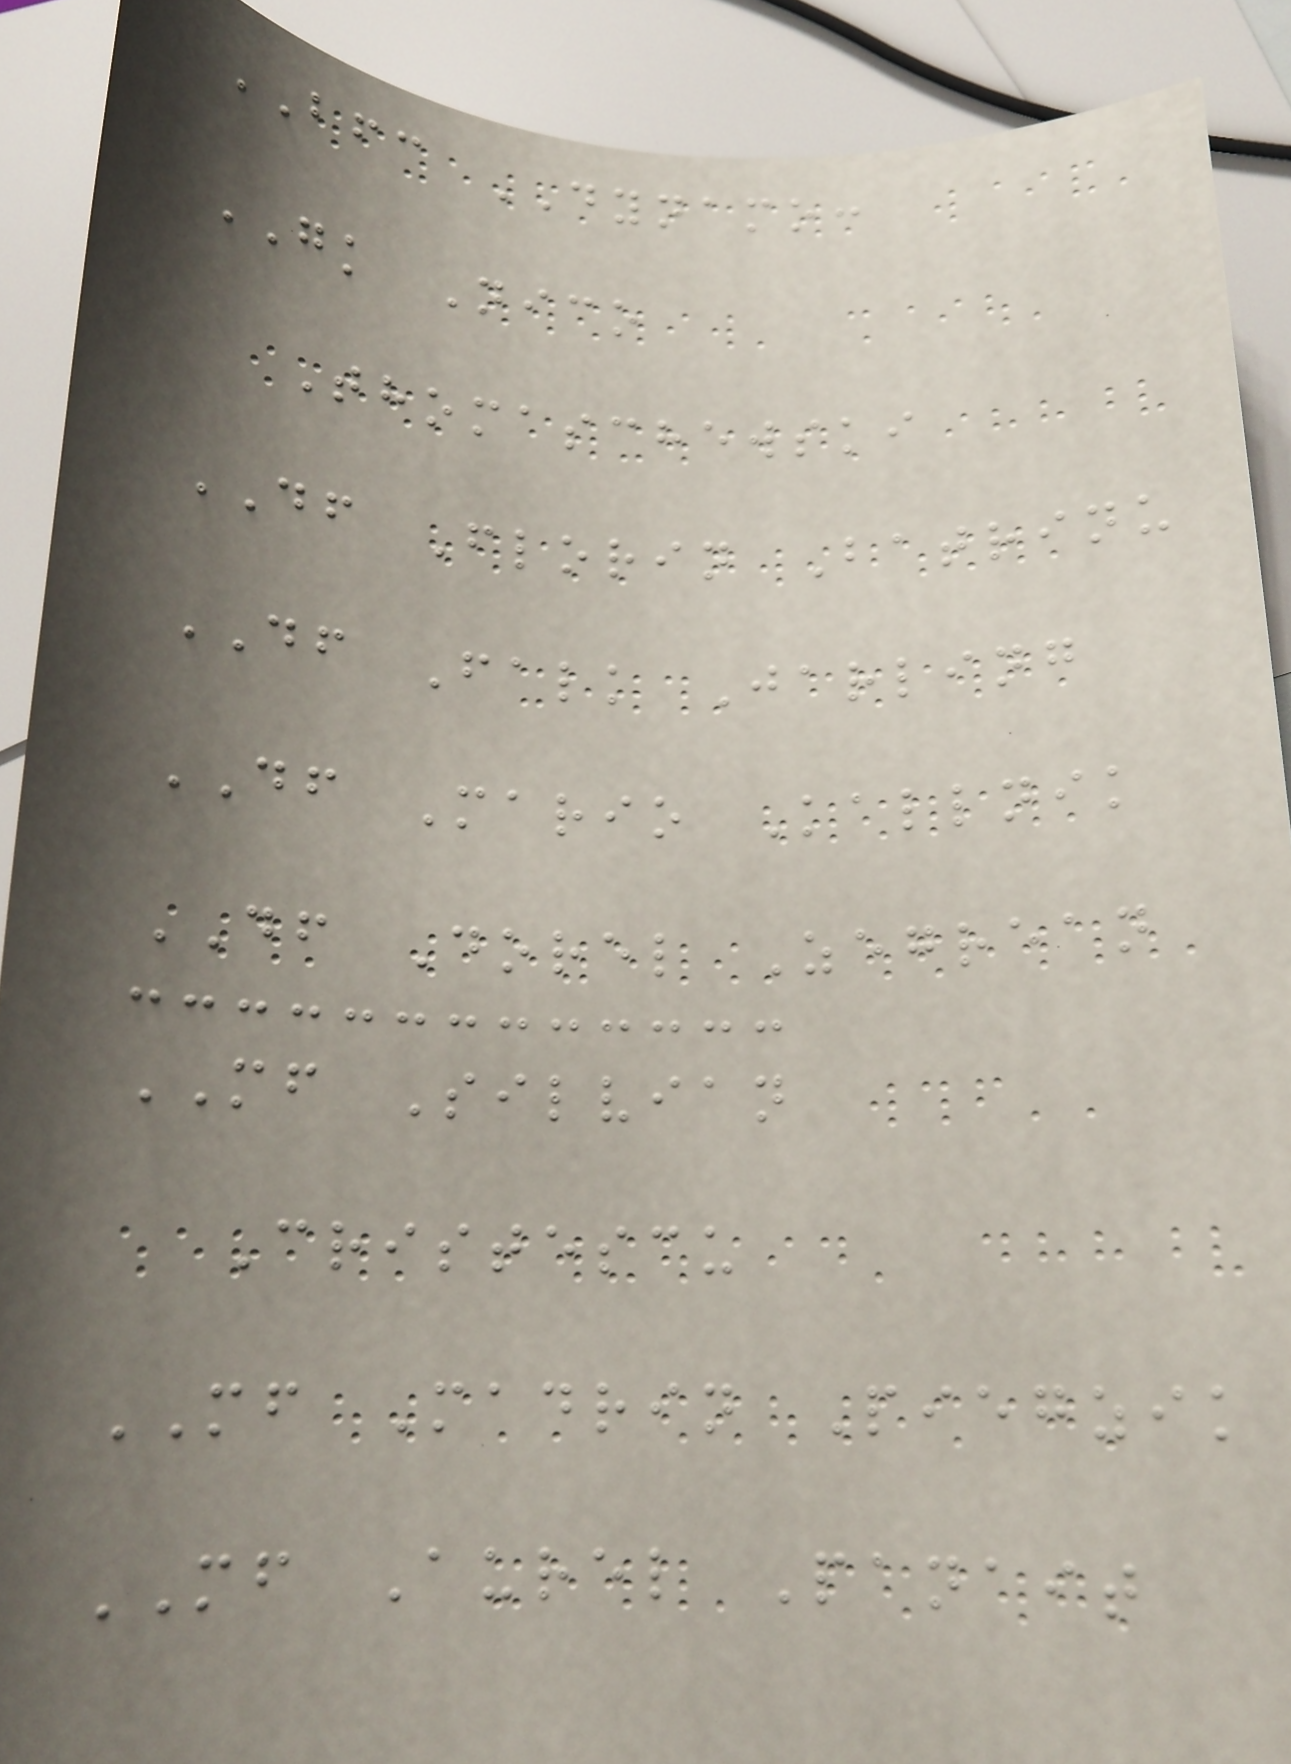BFC DYNAMO:
GK Nico
Thomaschewski
DF Florin Batrinu
DF Falk Jarling
DF Mario Kallnik
DF Dorel Zegrean
MF Silvian
Cristescu
MF Madrin Piegzik
MF Aurel Panait
